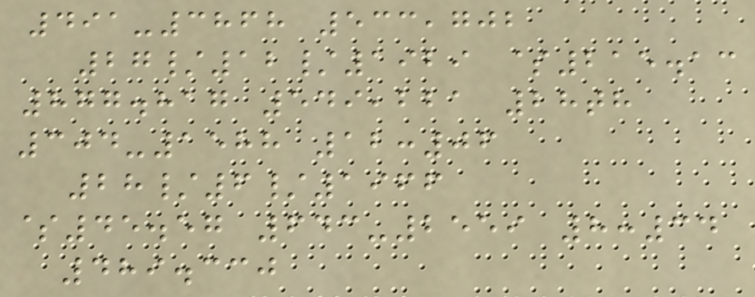491-3868 533,702
27/12/1929 $215.13
877.817 549,221 28th
304-1588 12:06
28/6/1966
$45.57 643-2559 8:34
489.330
